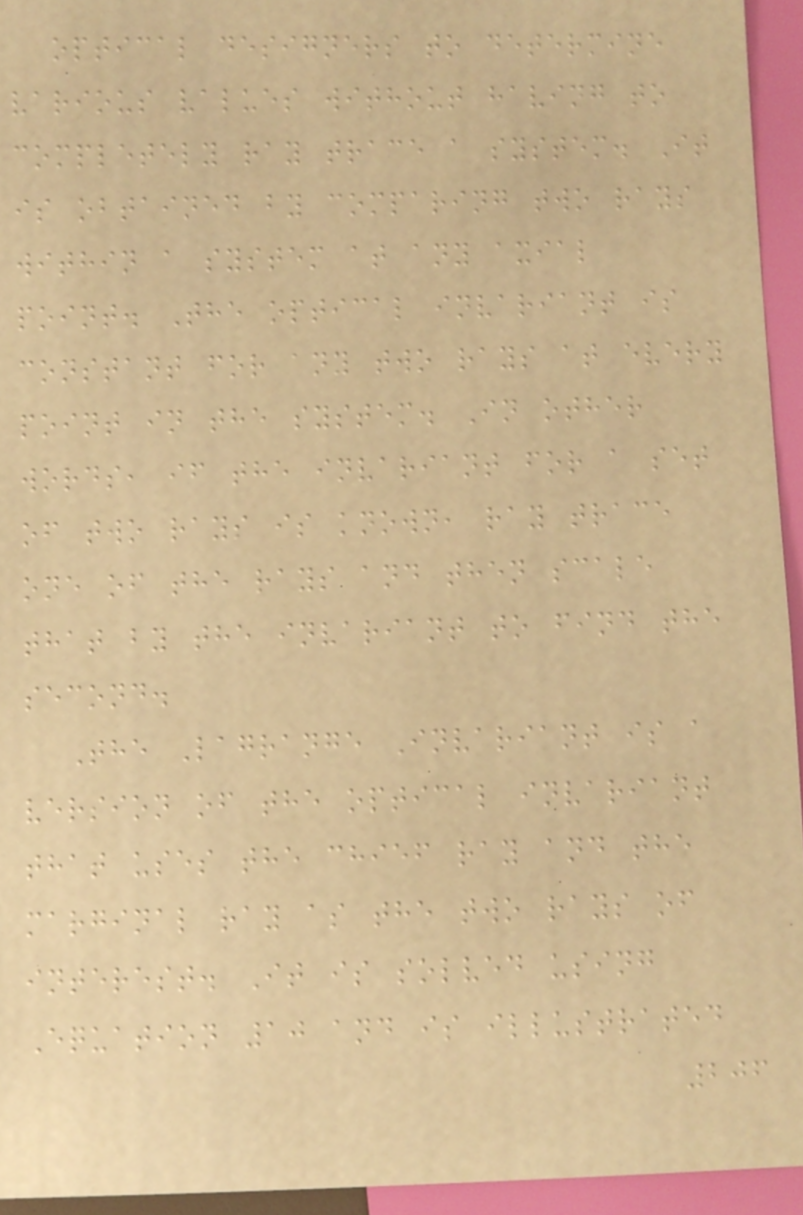optical designers to determine
various values without having to
completely ray trace a system. It
is obtained by comparing two rays
within a system at any axial
point. The optical invariant is
constant for any two rays at every
point in the system. In other
words, if the invariant for a set
of two rays is known, ray trace
one of the rays and then scale
that by the invariant to find the
second.
The Lagrange Invariant is a
version of the optical invariant
that uses the chief ray and the
marginal ray as the two rays of
interest. It is solved using
Equation 10 and is illustrated
206
